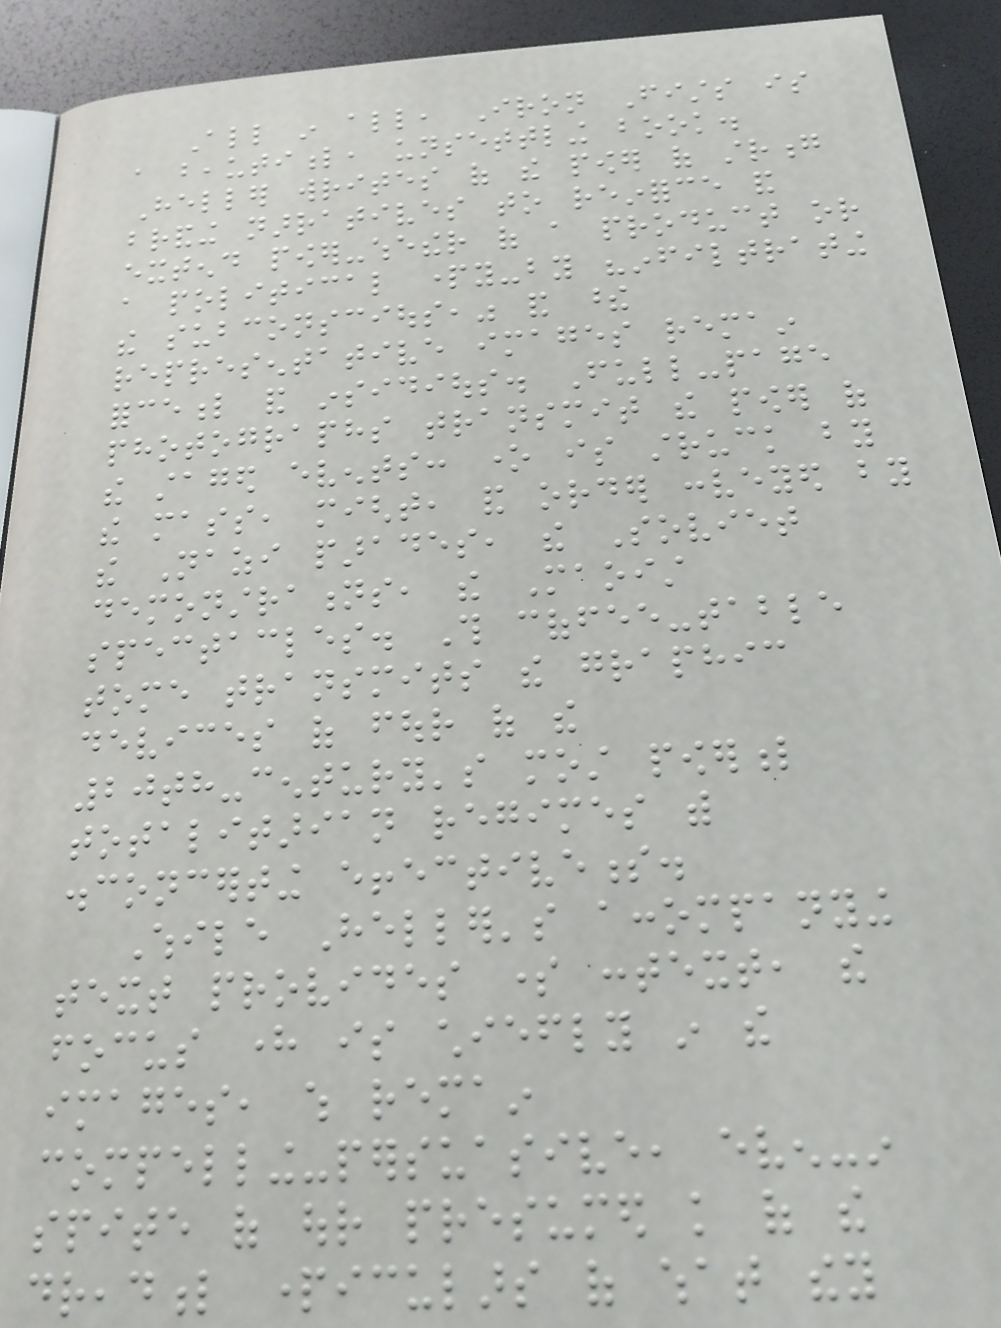All in all, Iron Fists is
a beautiful, unsettling book.
Heller writes of the power of strong
branding narratives to reinforce and
extend power-whether of a product or
a political party-by "infiltrating
the subconscious," and these
representative images remain
forceful and insidious. Full-page
photographs transmit the power of
the staged events: one is struck by
the mass, might, and order conveyed by
the Nazi parades, the Soviet
demonstrations, the Maoist
spectacles. This coffee-table
tome transmits the graphic
devices of four of the
20th-century's most powerful
totalitarian regimes with
disconcerting effectiveness.
While Heller's accompanying
text provides some context, the
focus here is chiefly in the
images, which remain
compelling-persuasive, even-in
spite of our presumed knowledge of the
dreadful particulars of what they
